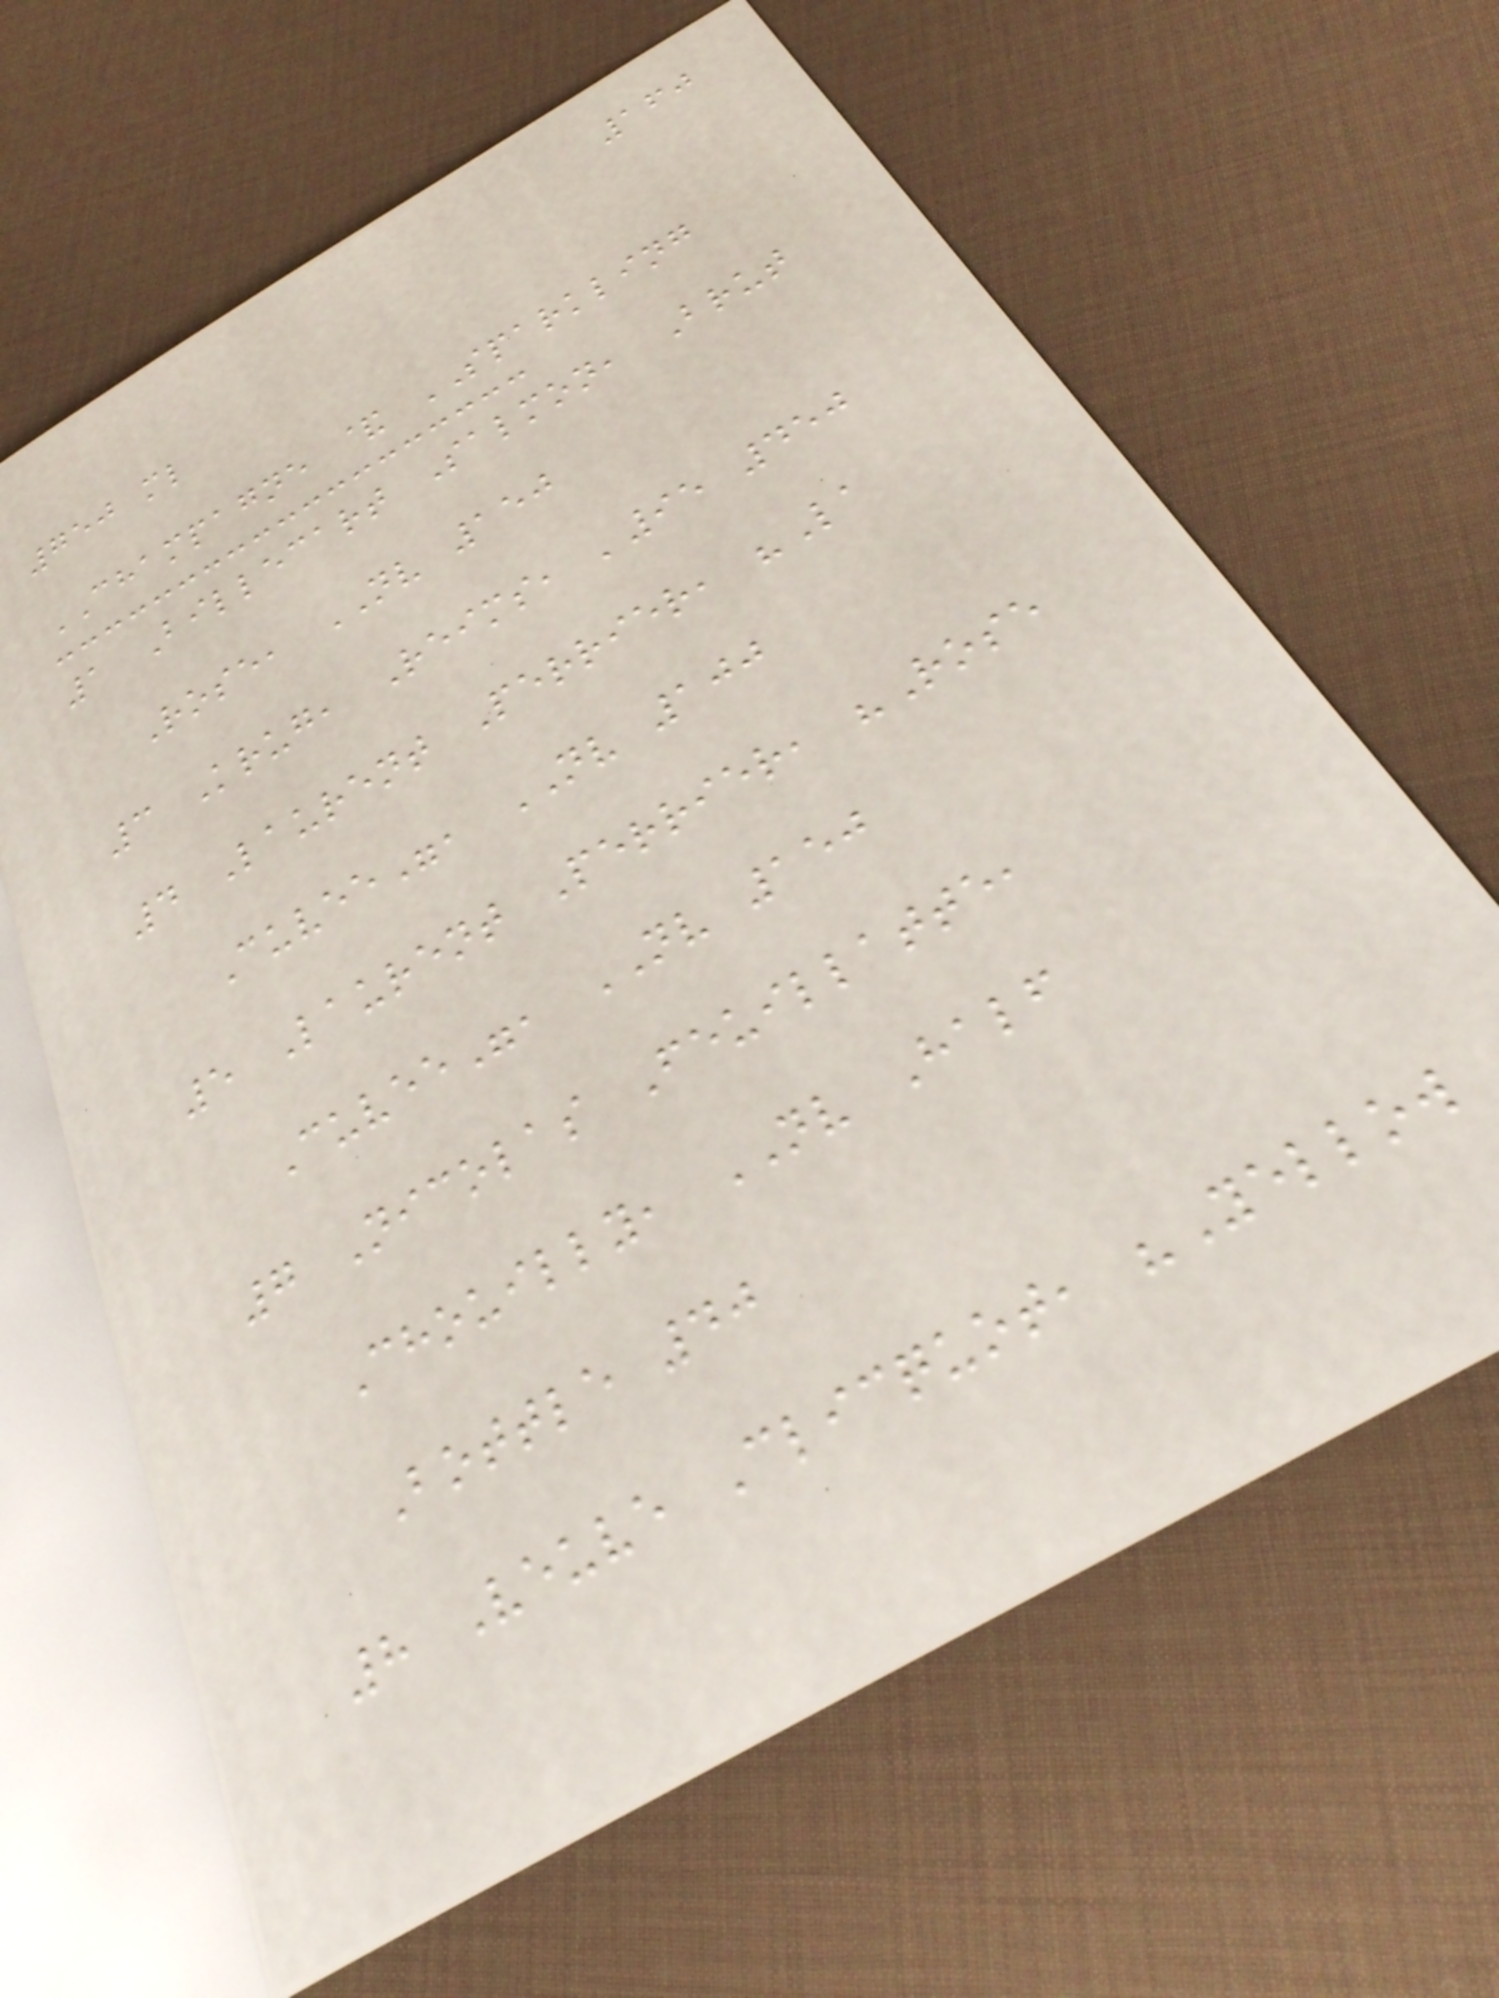160
750 ml
CHAMPAGNE & SPARKLING
1 Billecart Salmon, Brut
Rose, NV 150
3 Krug, Reims, '95 450
4 Laurent Perrier, "La
Cuvee", NV 100
5 Laurent Perrier, "Rose
Cuvee", NV 150
7 Nicolas Feuillatte,
Chouilly, NV Half
Bottle 40
8 Veuve Clicquot, "Yellow
